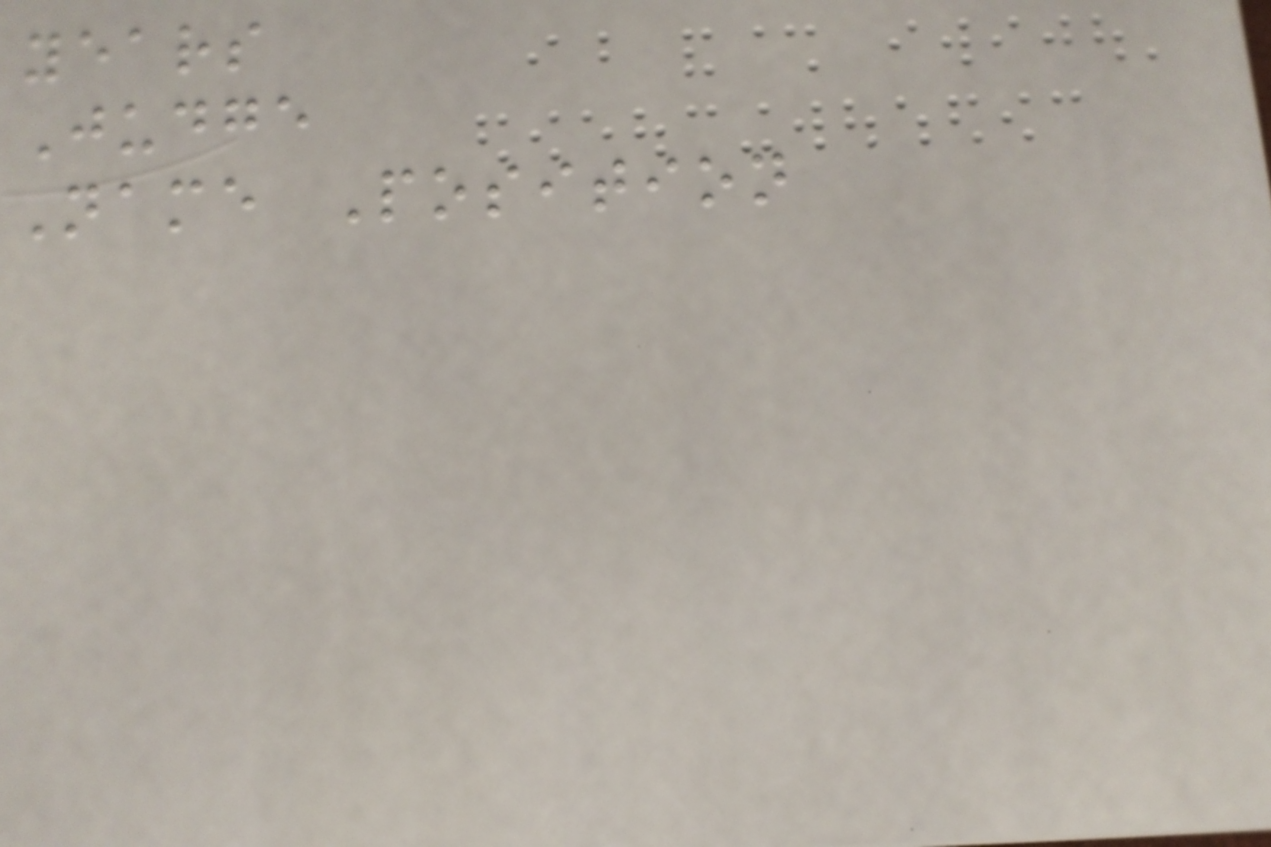years
Judge
Name Position
